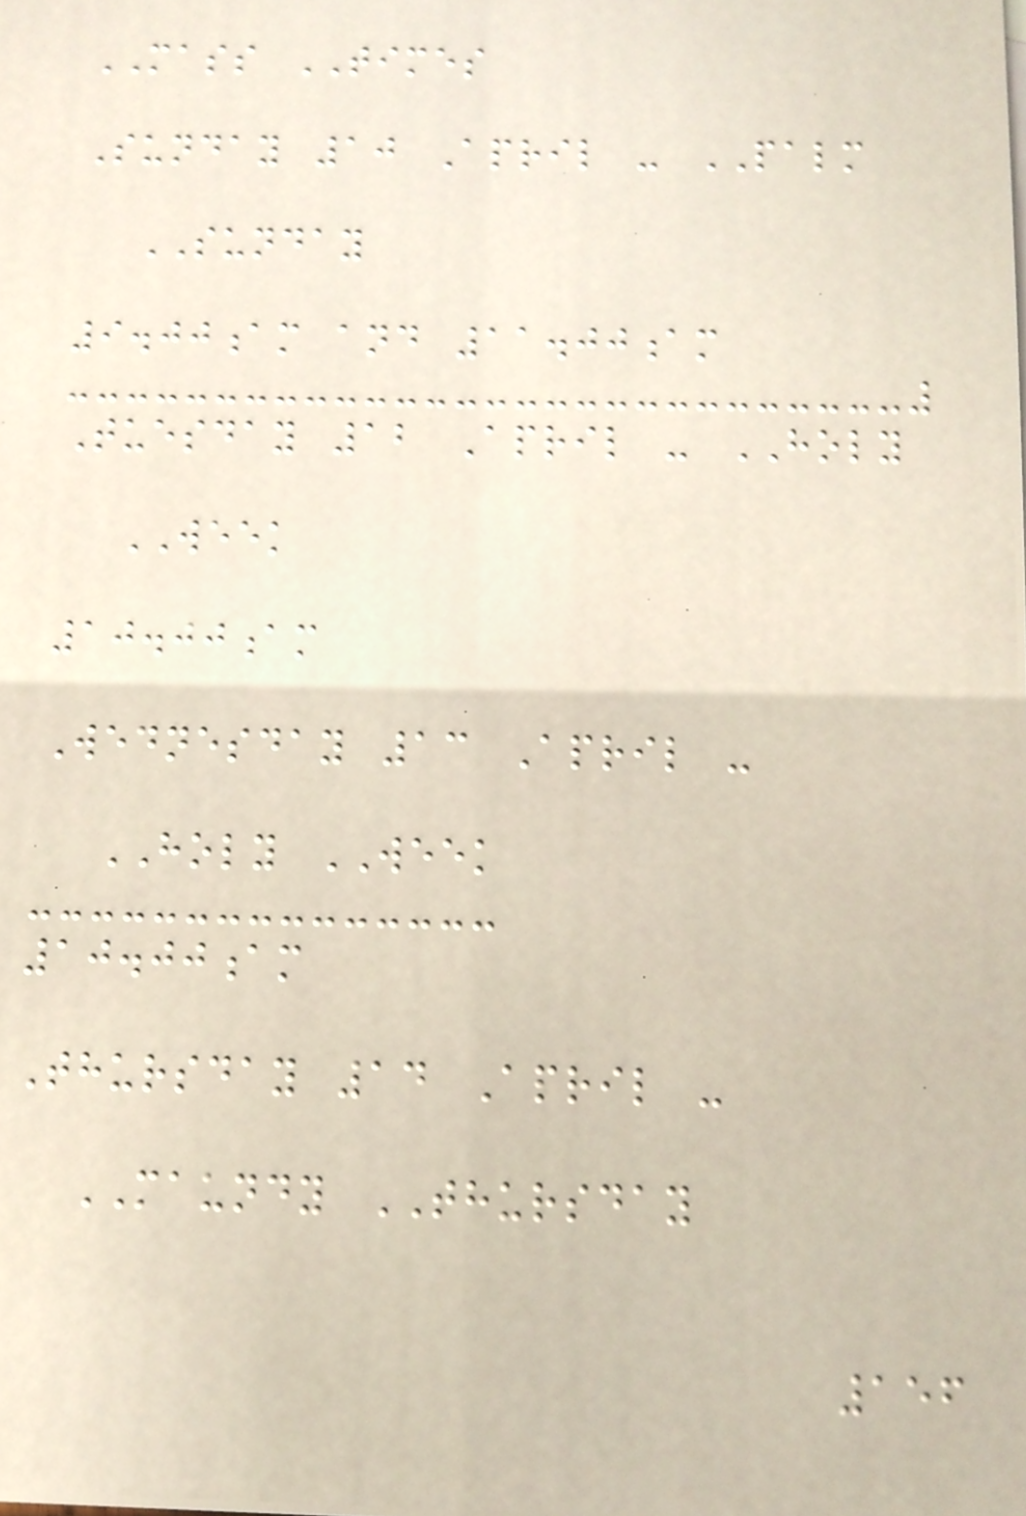MASS TIMES
Sunday 10 April - PALM
SUNDAY
9.00am and 11.00am
Tuesday 12 April - HOLY
WEEK
10.00am
Wednesday 13 April -
HOLY WEEK
10.00am
Thursday 14 April -
MAUNDY THURSDAY
156
